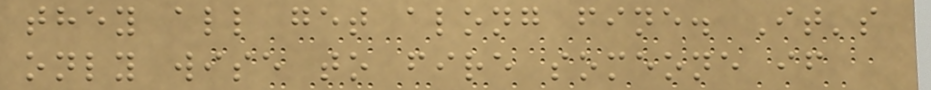they all get along fine. It's
only wise to fire someone if
